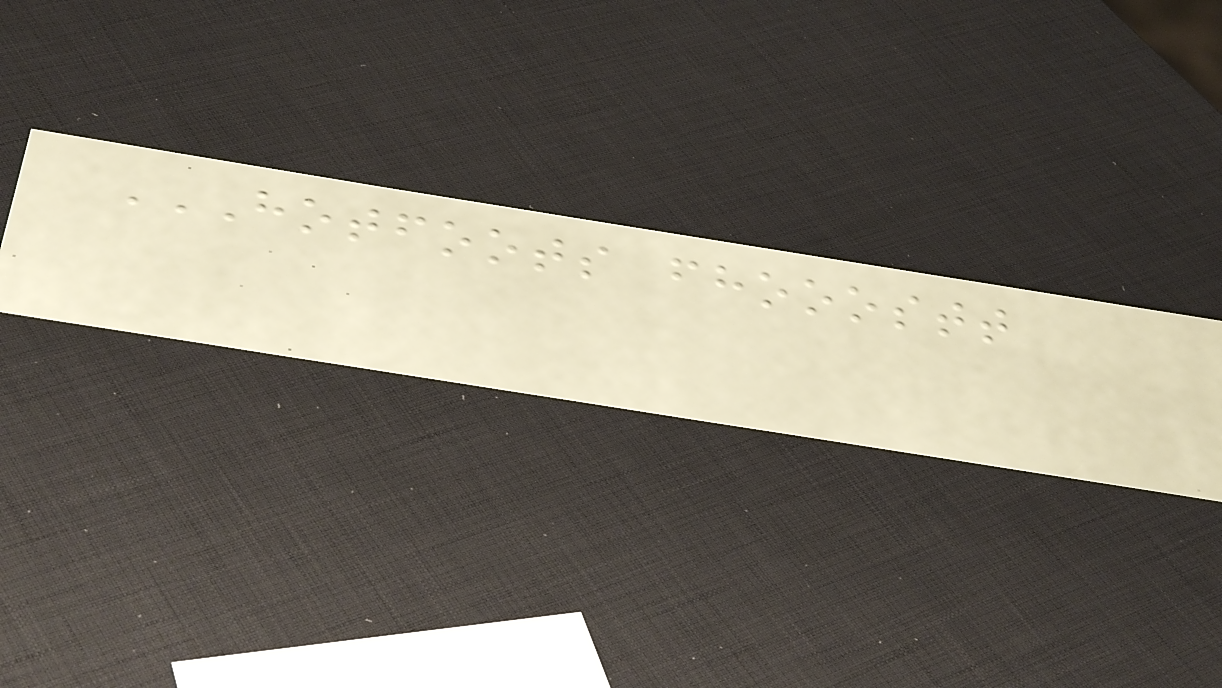HOTFOOTS FHOOOSTT
